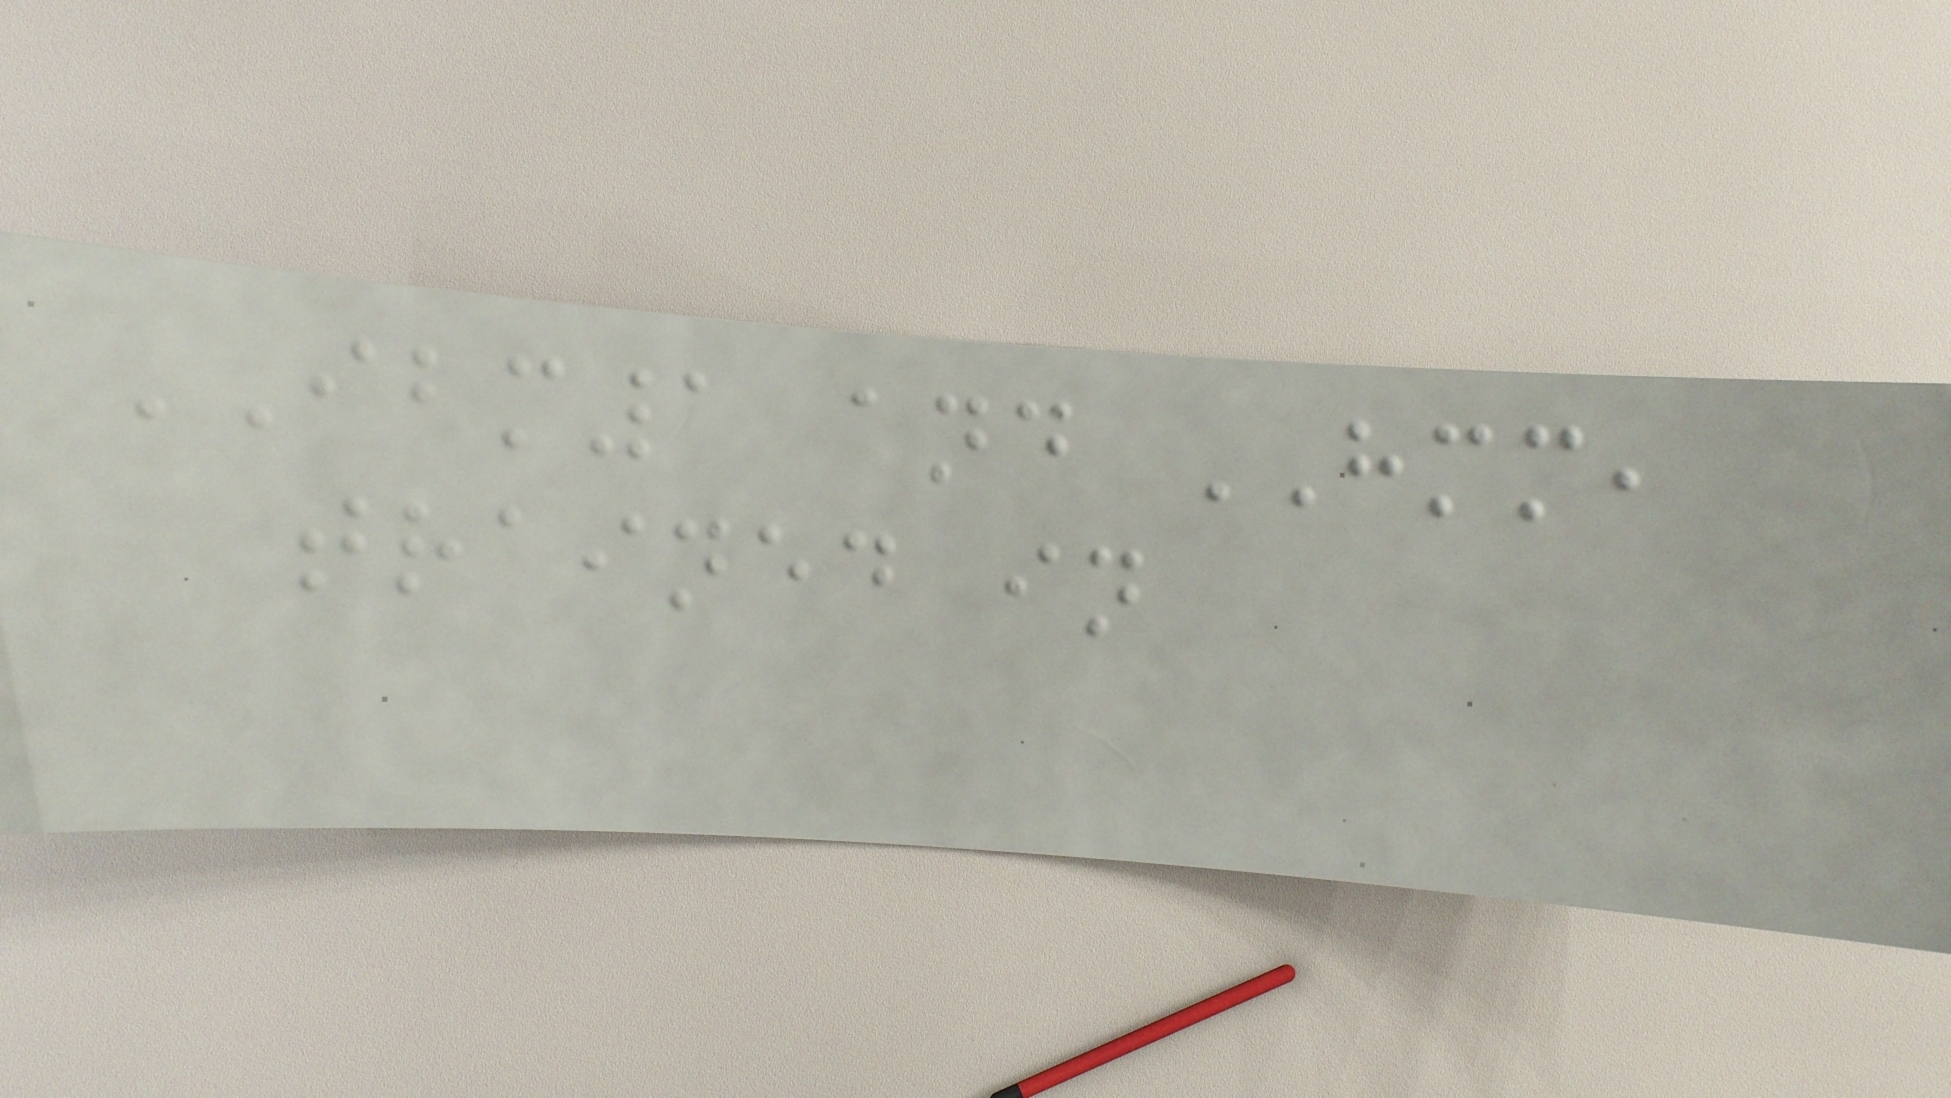IBM1 and HMM,
trained in
